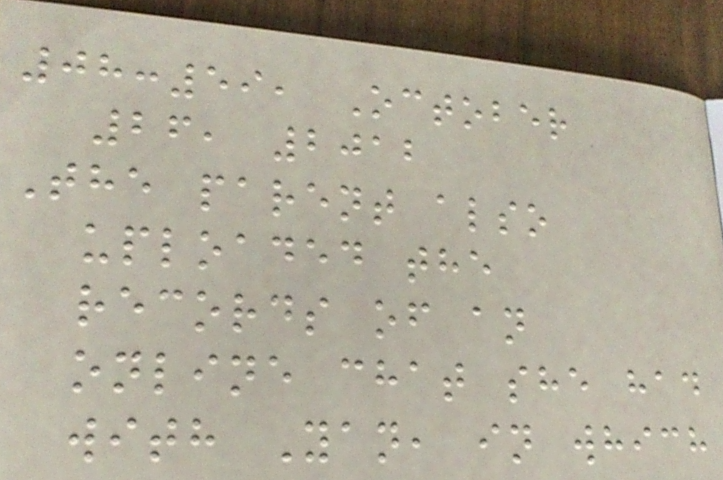08:59, October
26, 2012
The parent also
uploaded the
records of an
online chat she had
with Yan, in which
